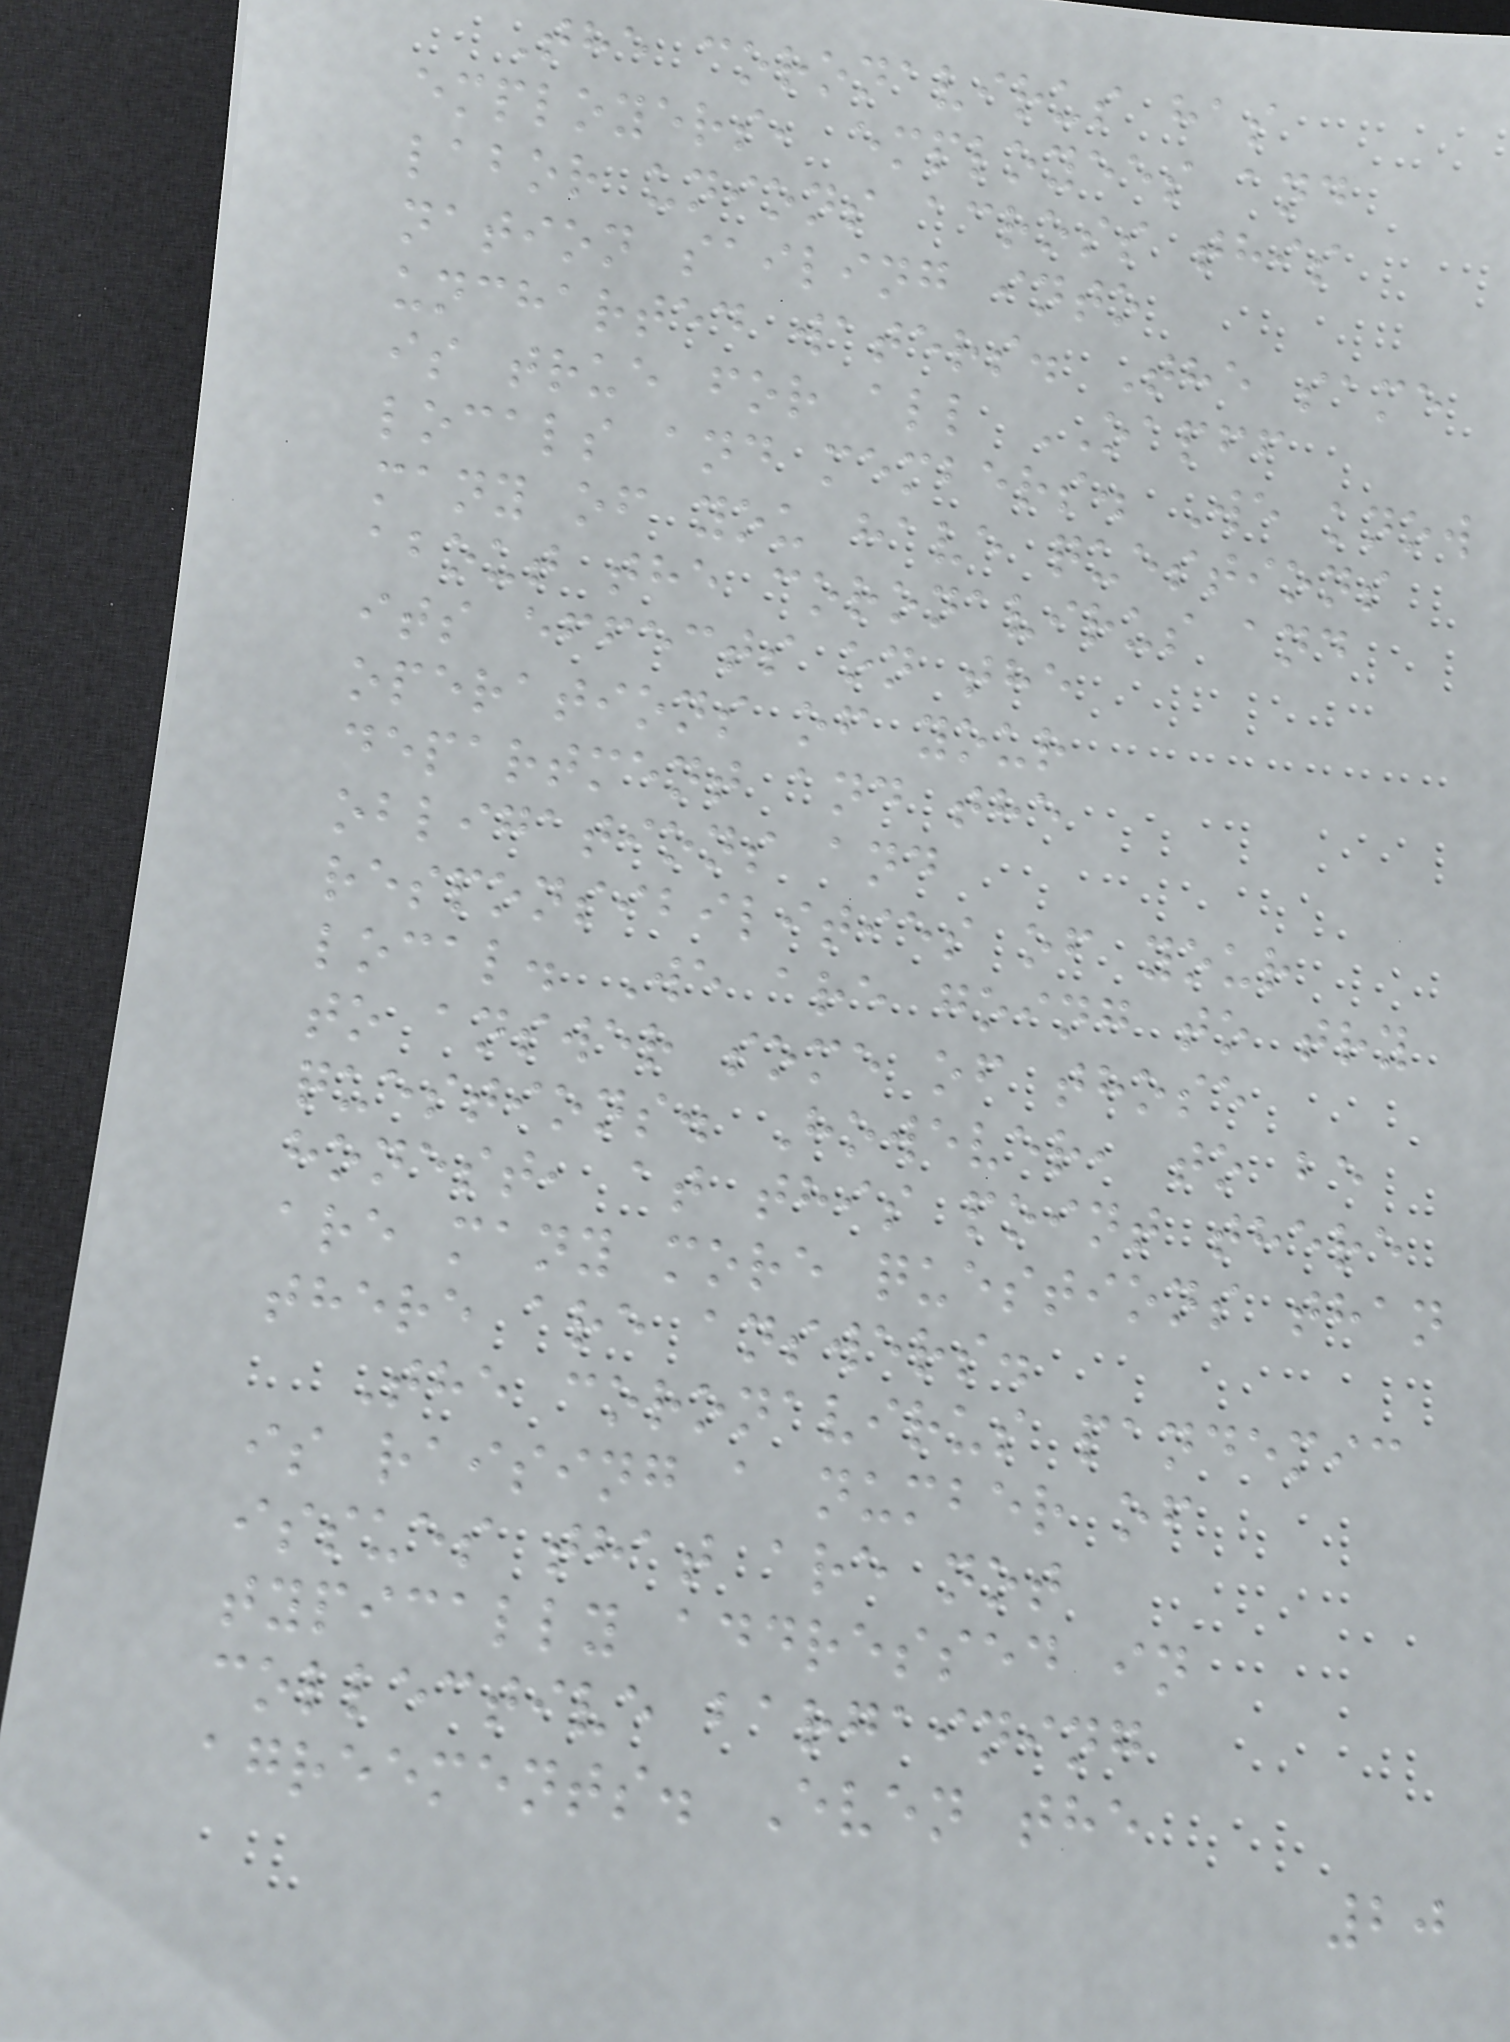The coronavirus has
employers, employees and
labor unions across this
nation sailing into
uncharted waters. The same
is true for all OAPFF
locals and members. We know
many of you have questions
about the coronavirus and
its effects on the
operations of your
department and the
obligations and
responsibilities of your
local. We are going to try
to answer some of those
questions. However, to be
honest, at this point there
are many more questions than
there are answers.
The coronavirus pandemic
is raising a number of
issues that are not
typically addressed in
collective bargaining
agreements. Even the
20
